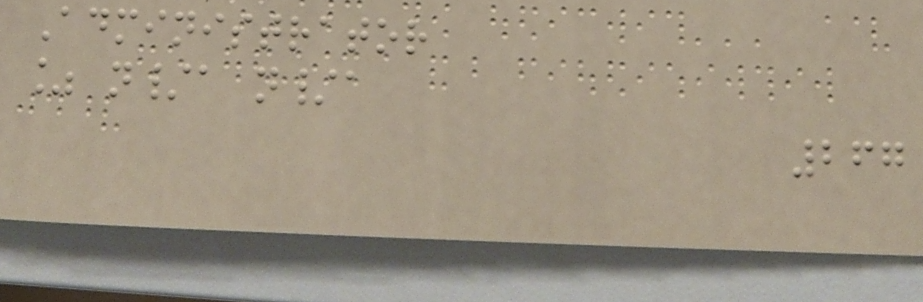Administrator
% n/a n/a
267
